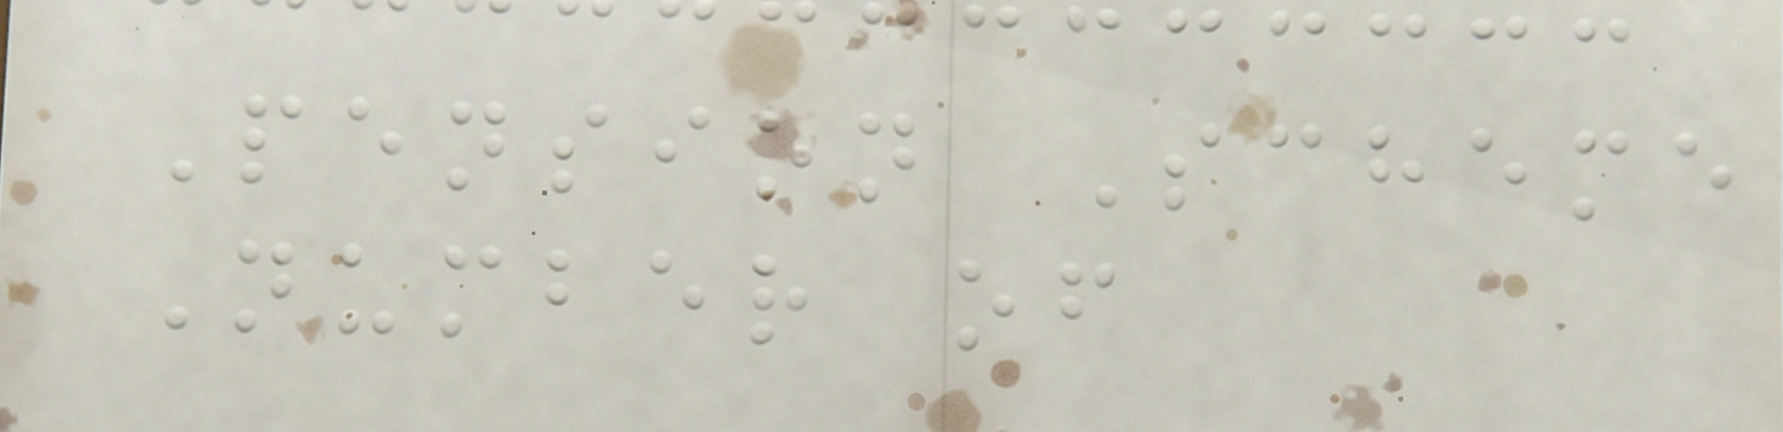Pension Scheme
Number of
